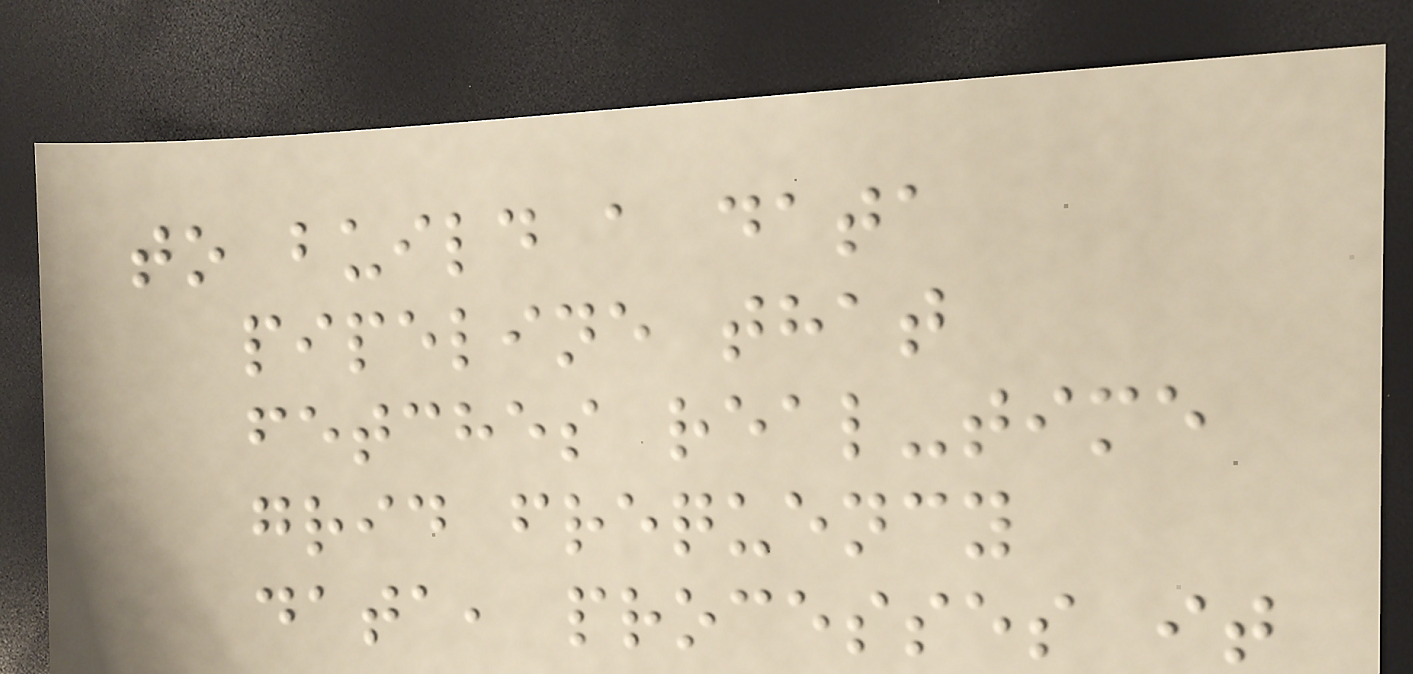to build a data
pipeline that
fetches real-time
grid frequency
data, processes it
